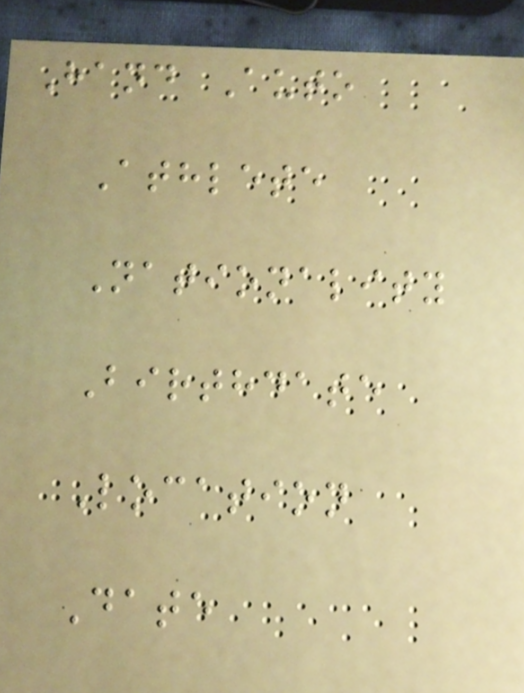Hand Auto
Athlete
Nationality
Birthdate
Location
Date
